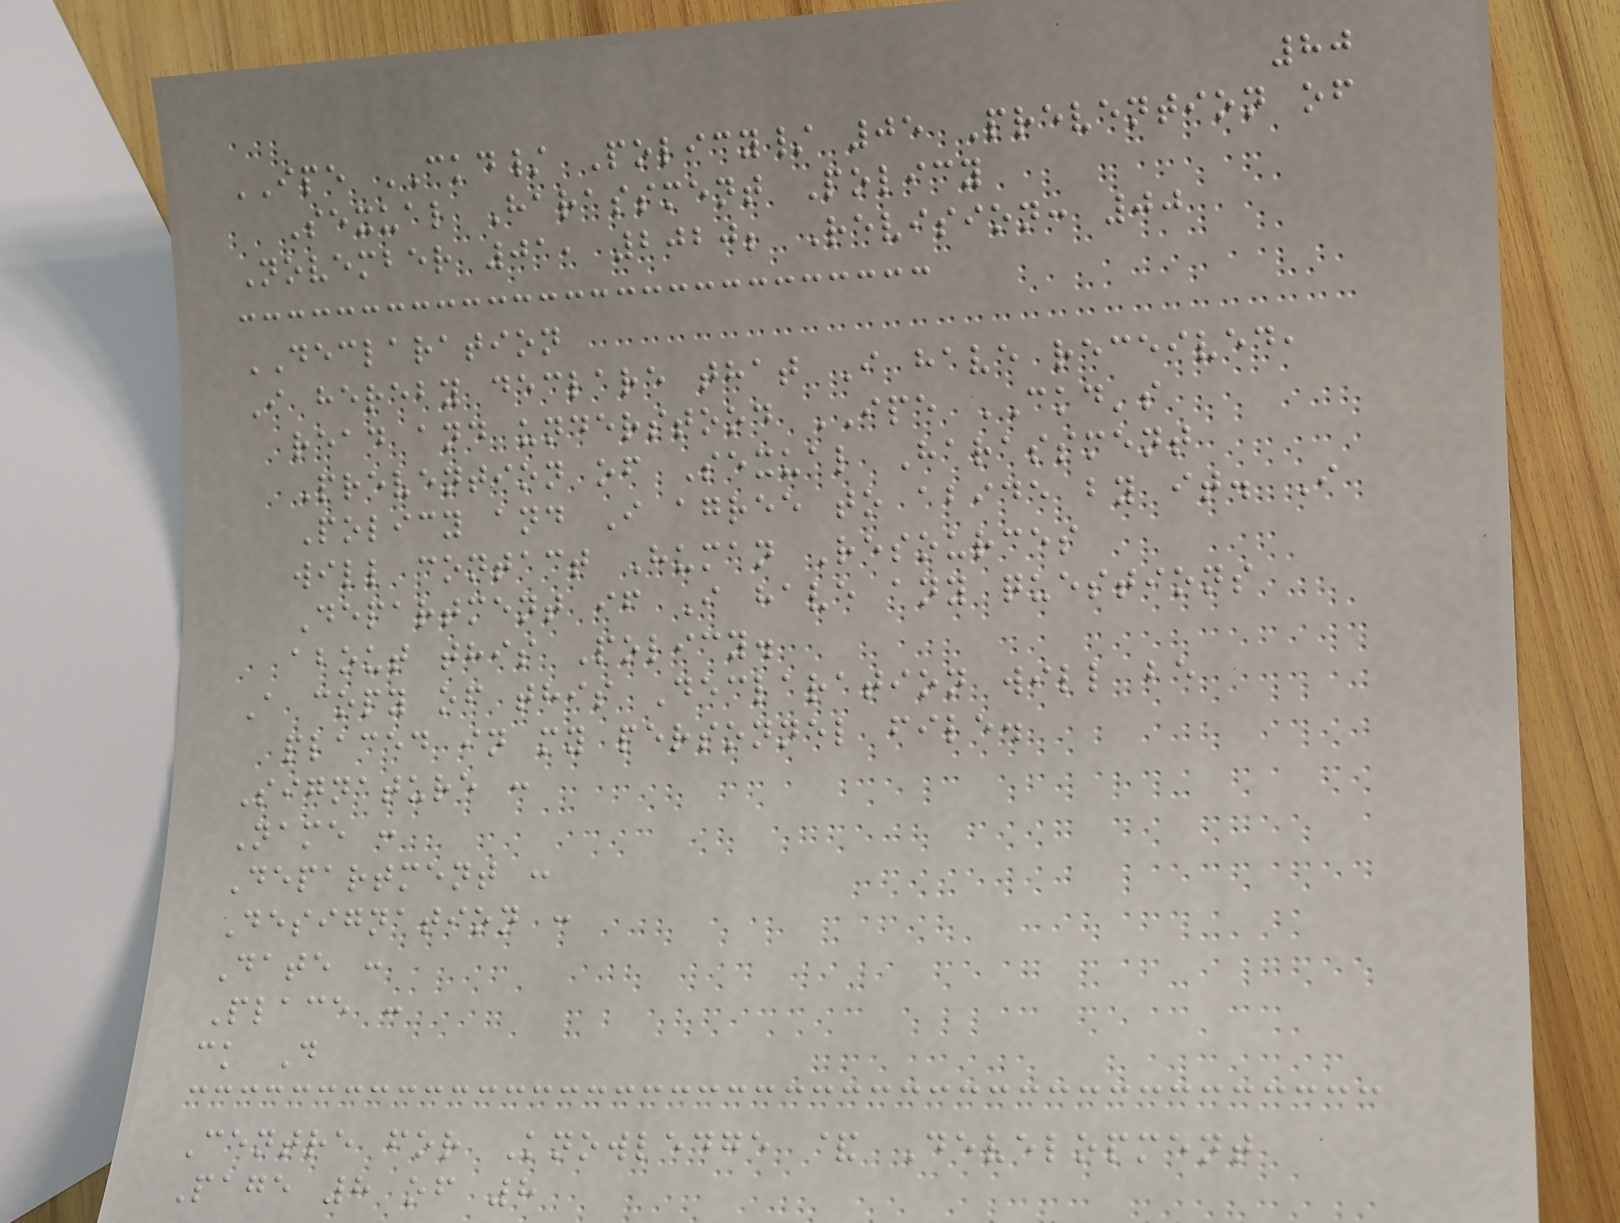80
IPE CKD/ Policy/ 05 Prevention of
Sexual Harassment Policy
November 01, 2020; Revision: 00
DECLARATION
I hereby declare that I have received,
read and understood IPE CKD's
Prevention of Sexual Harassment
Policy and I agree to abide by it. I
will contact Human Resources
Department if I have any questions
about this Policy.
A copy of this Declaration will be
placed in my personnel file.
Signature :
Name :
Department :
Designation :
Date :
Place :
ck D
Centre for Knowledge & Development
Page 8 of 8
